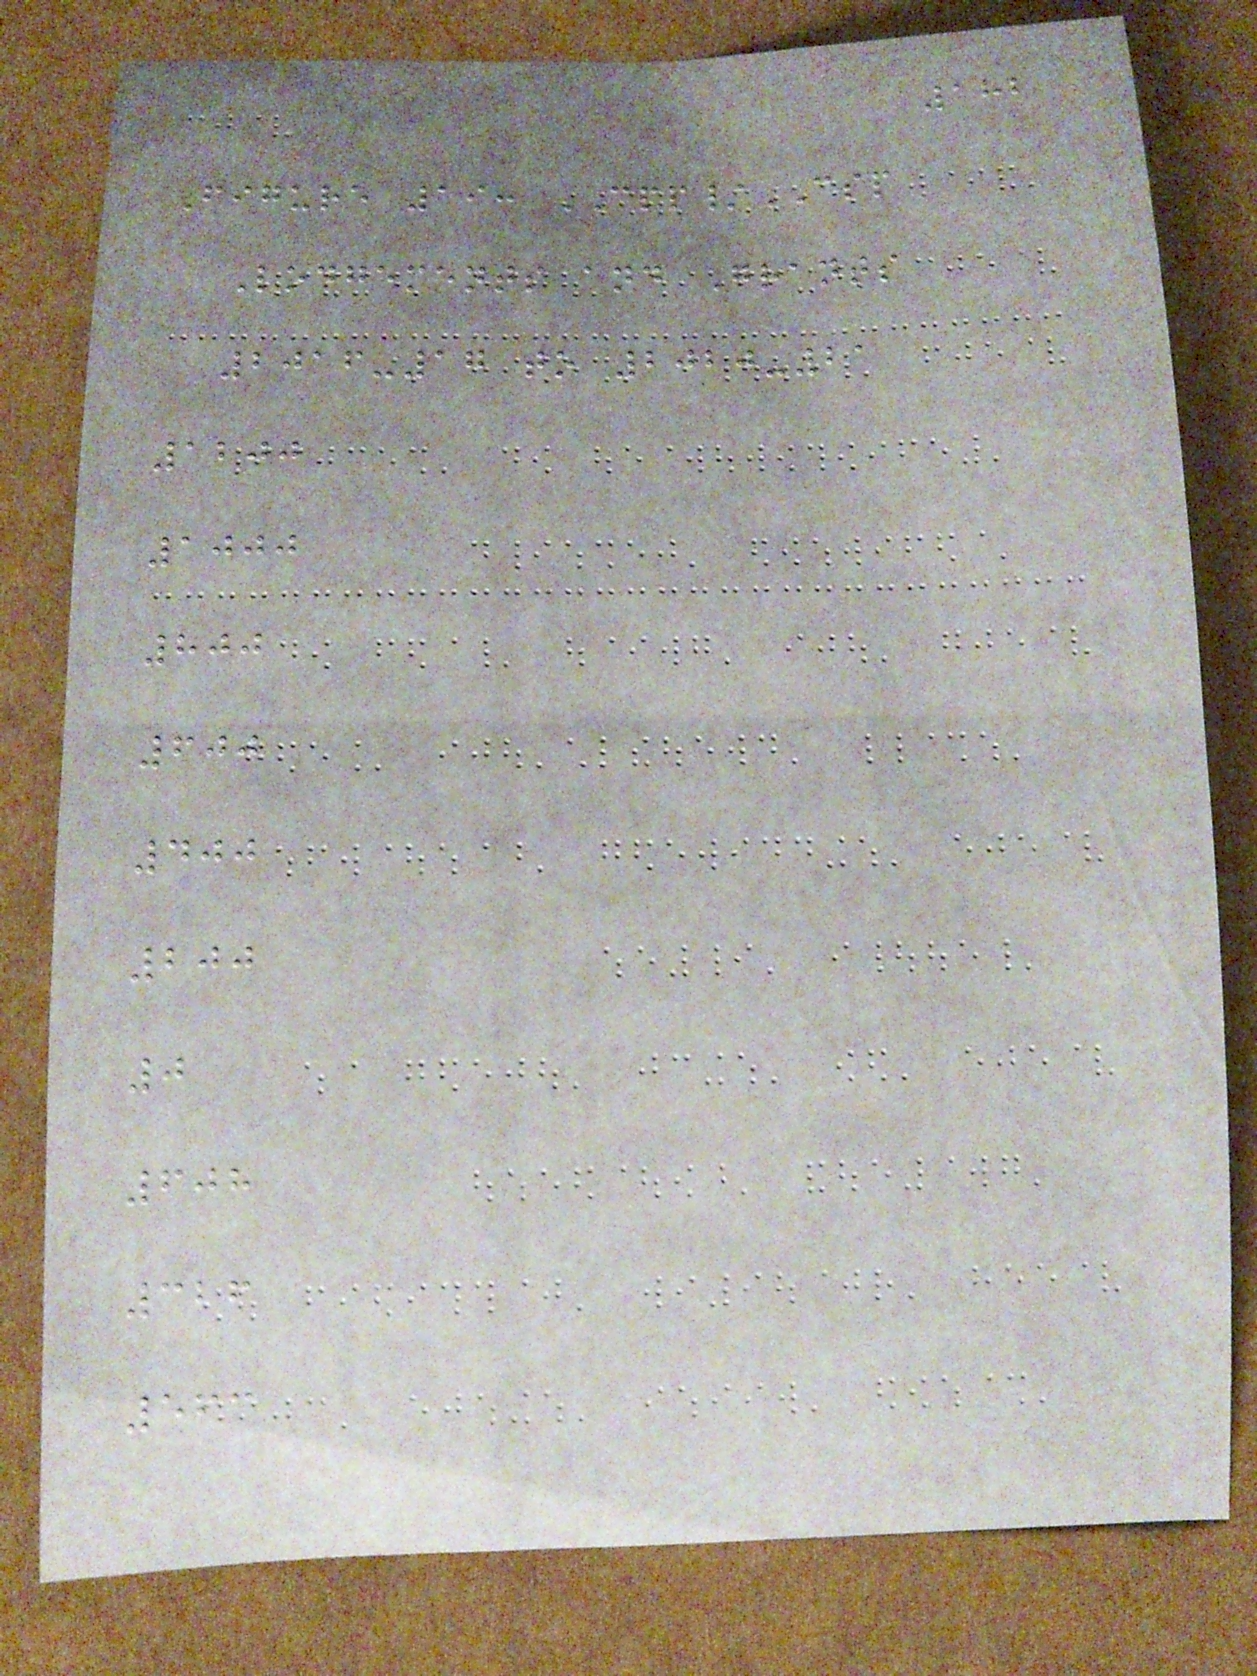182
Figure 19: CPP/CSP
Lodgements and Grants
2016-17 to 2020-21
1200
1000
800
600
400
200
0
608
326
563
